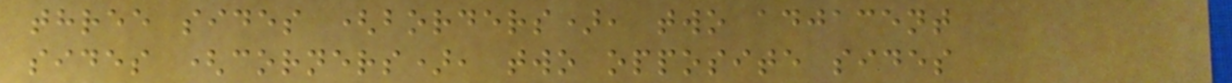three sides (borders), two adjacent
sides (corners), two opposite sides
